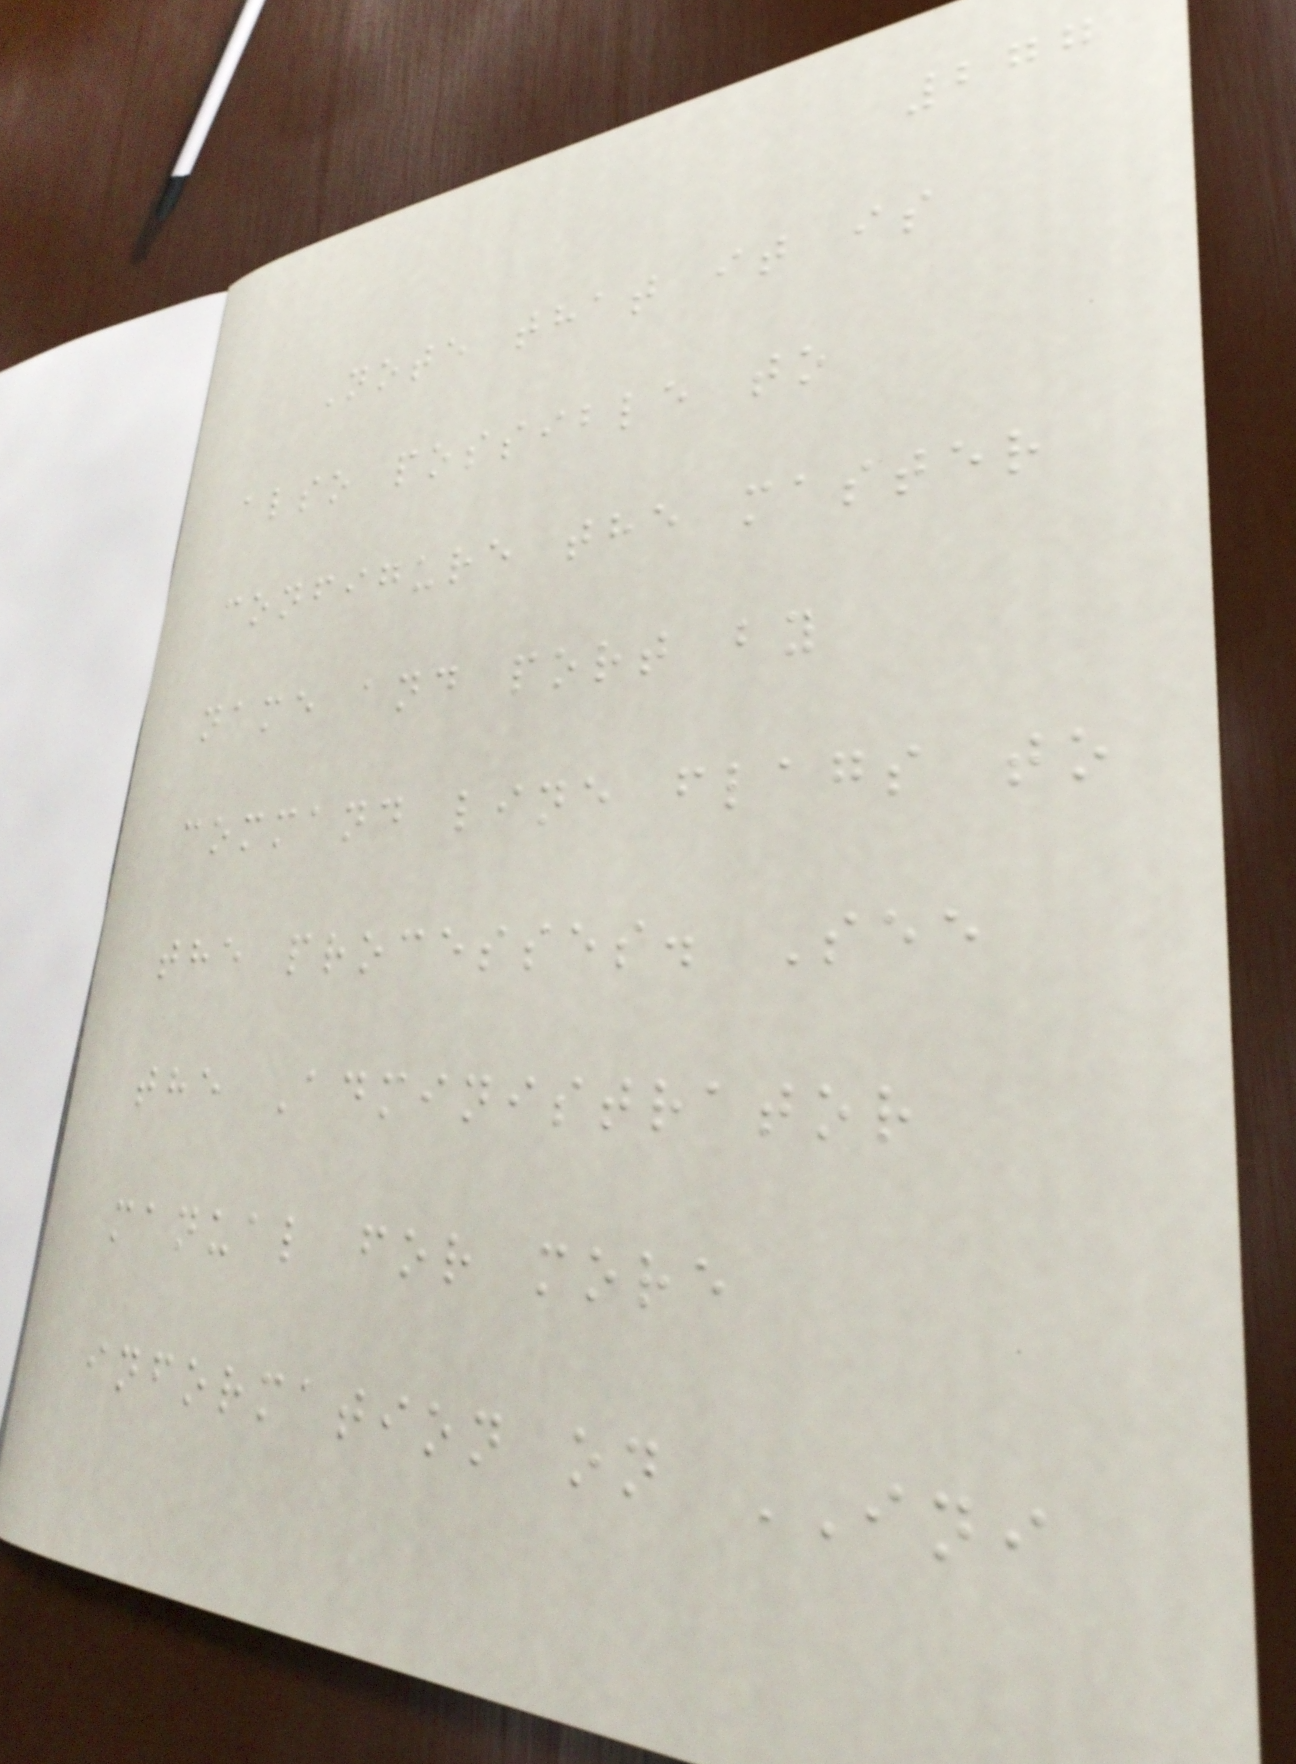277
Note that it is
also possible to
configure the master
name and port by
command line flags to
the processes. See
the Administrator
manual for more
information on INI
